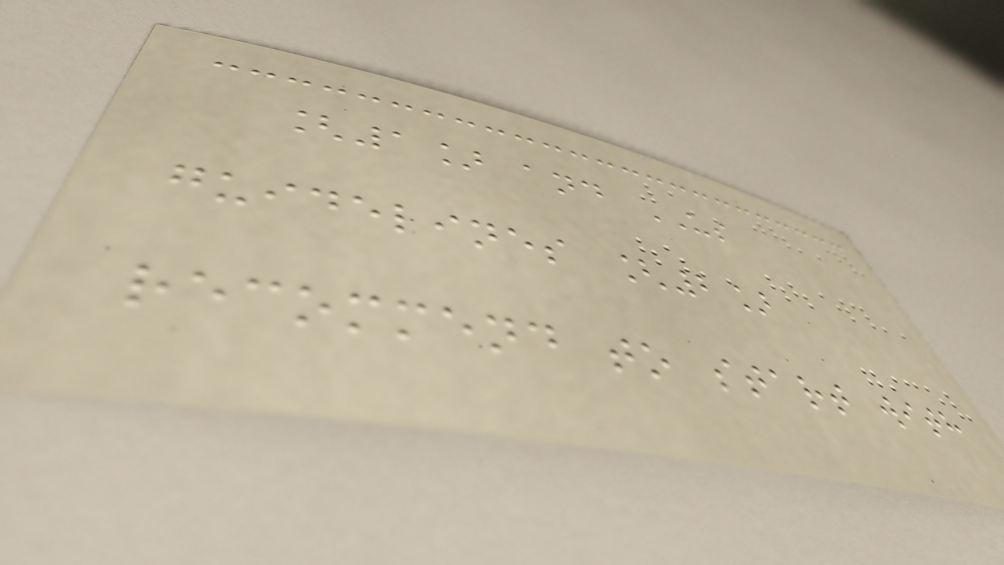[1] and US
guidelines [2]
recommend to start with
